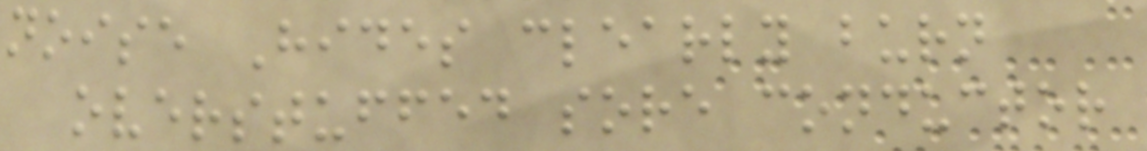noise Hides clearly burn
overstuffed sore conductor
